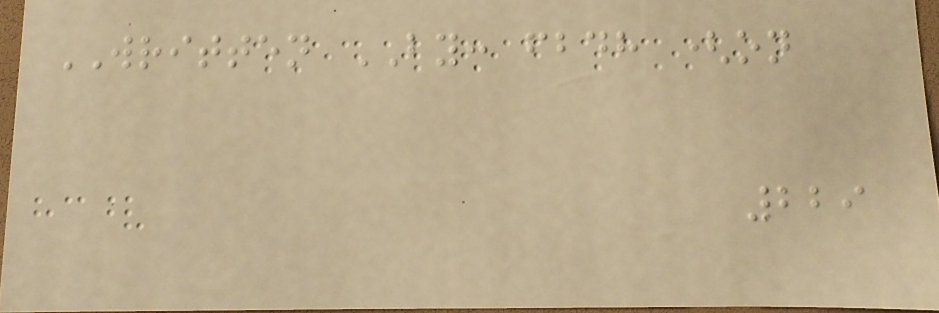WRITTEN BY: fbdh (on
229
